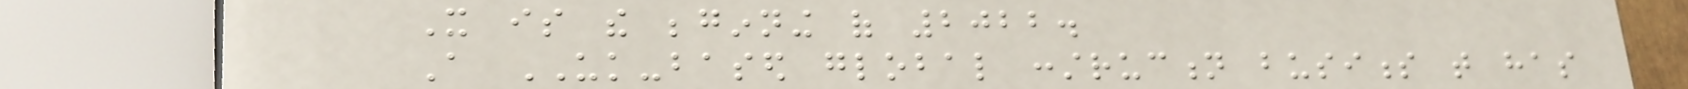It is the beginning of 2022.
A UK-based global construction business that has
